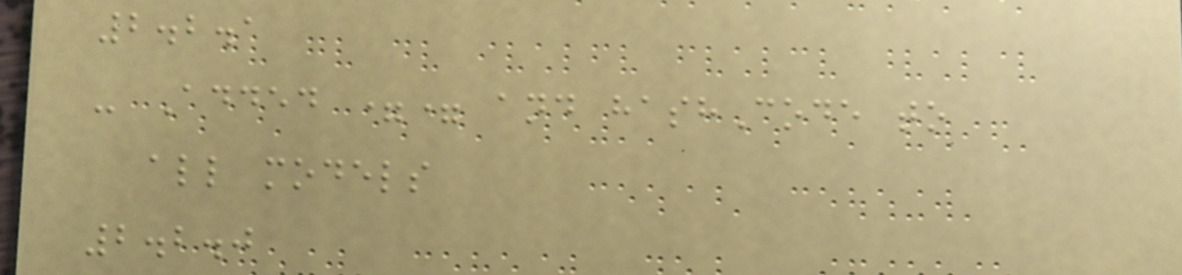2.2.1
- Added == and hashCode to
all models
2.2.0
